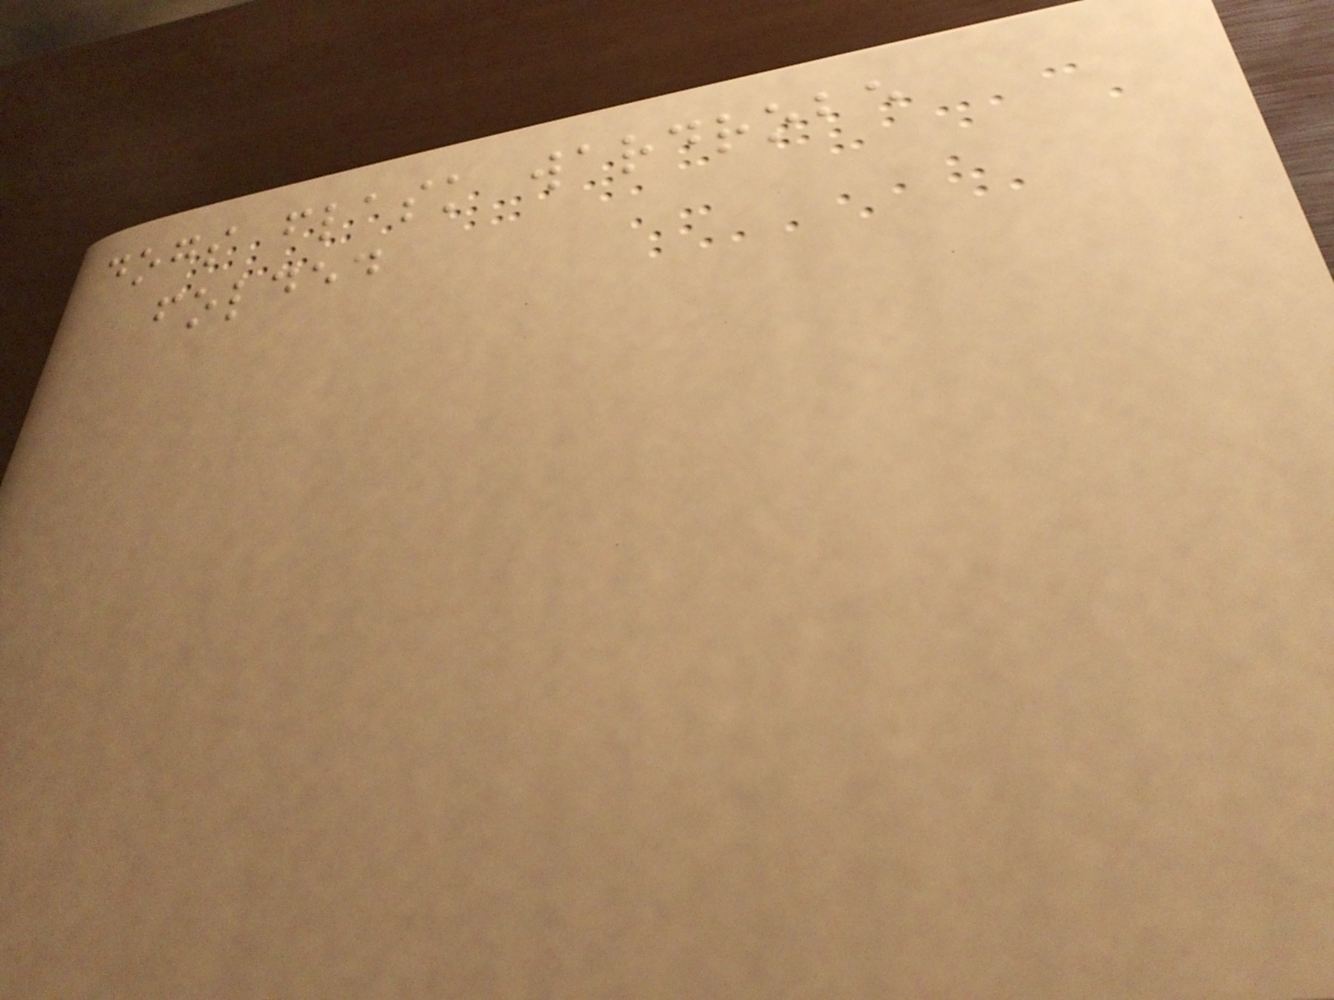dogs flask wardrobe
folded
